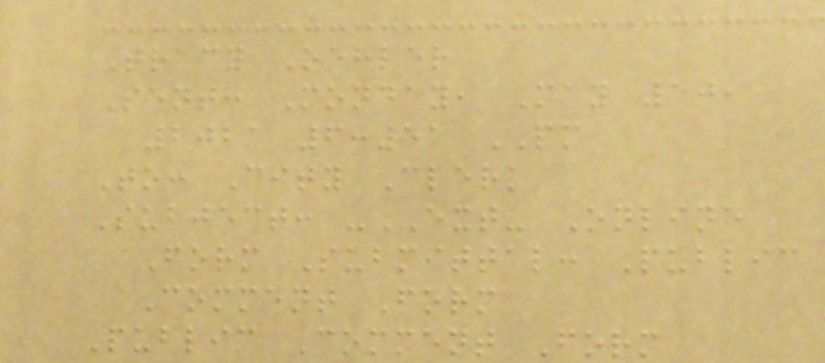Tracy Oehler
Sent: Monday, May 10,
2021 6:51 PM
To: City Clerk
Subject: -EXT- Online
Form Submittal: Public
Comment Form
Public Comment Form
